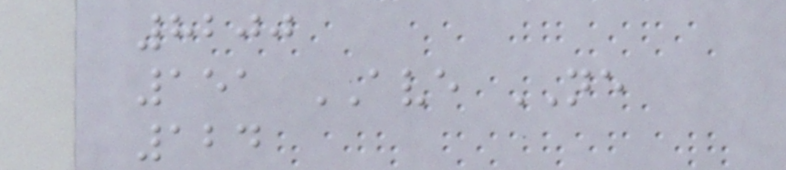8200
151 AVE NE
124
